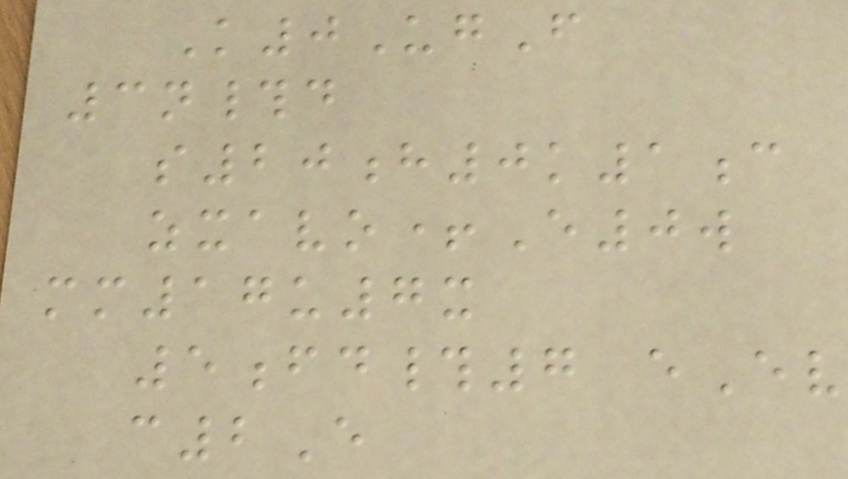K0UgF
3n#d
s20h0k1c
zxavo+E0w
mm17u7x
5fd#7 eEv
c2E
